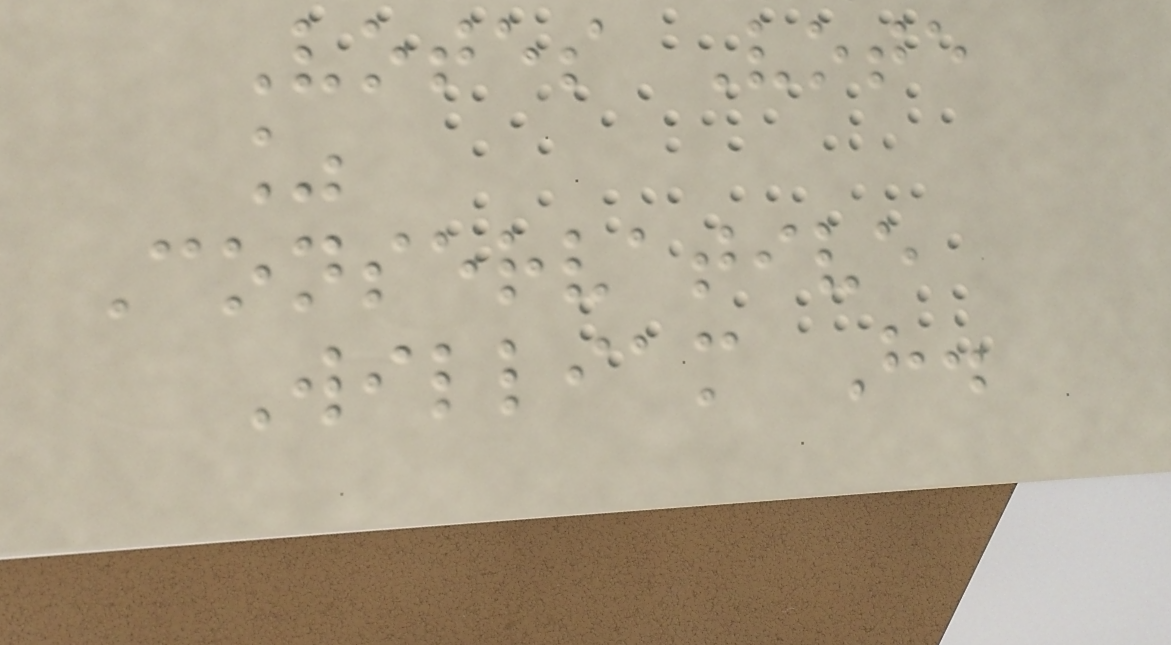Votes Vote
%
Conservative
William H.
